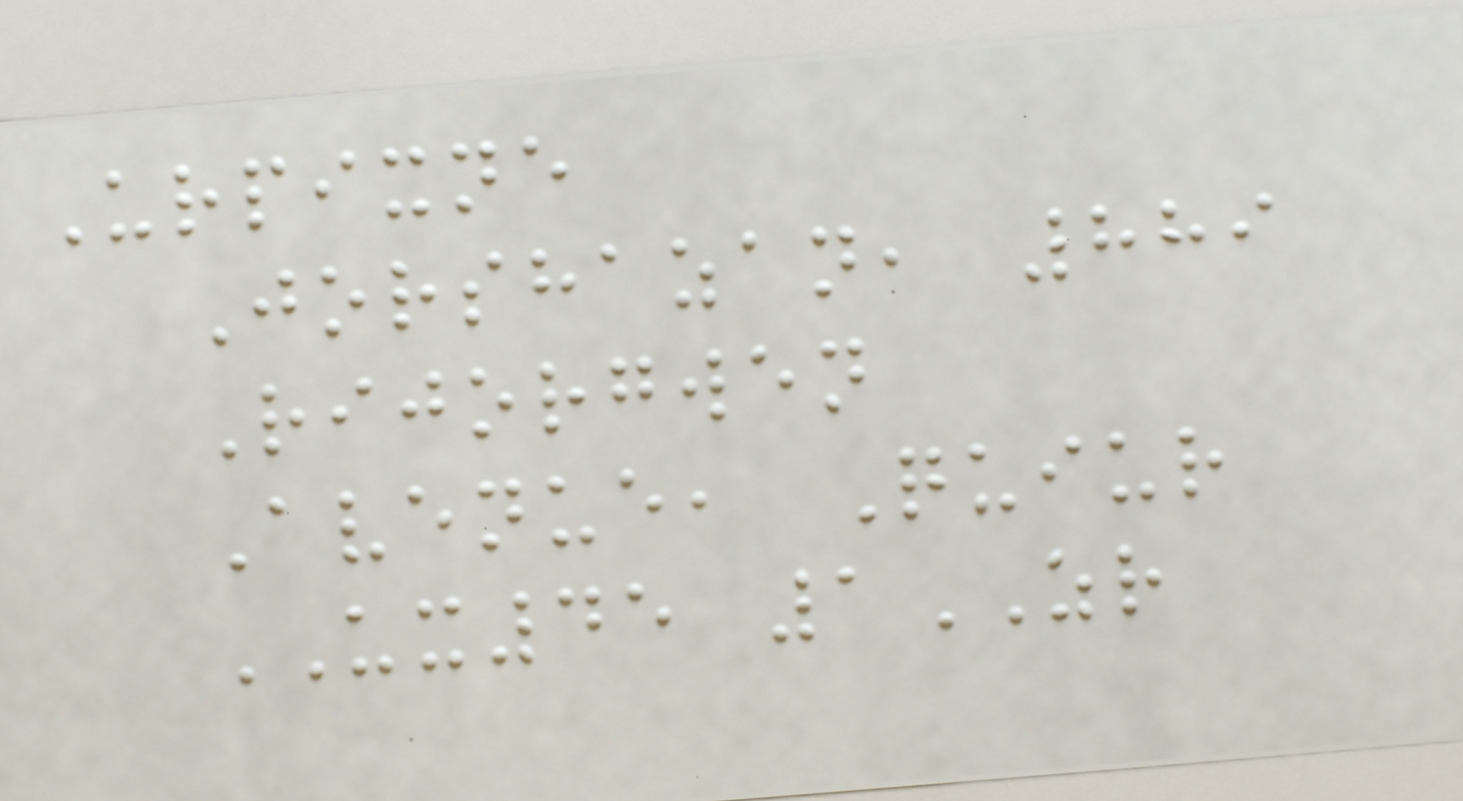Urpixne
Jorshazan, 889
Rijorgwen
Avenue, Quiur
UX45 1ZR
